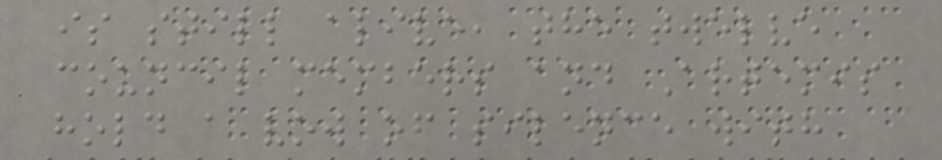is still alive, the twelve
council members and Artemis
hold a vow of silence with
